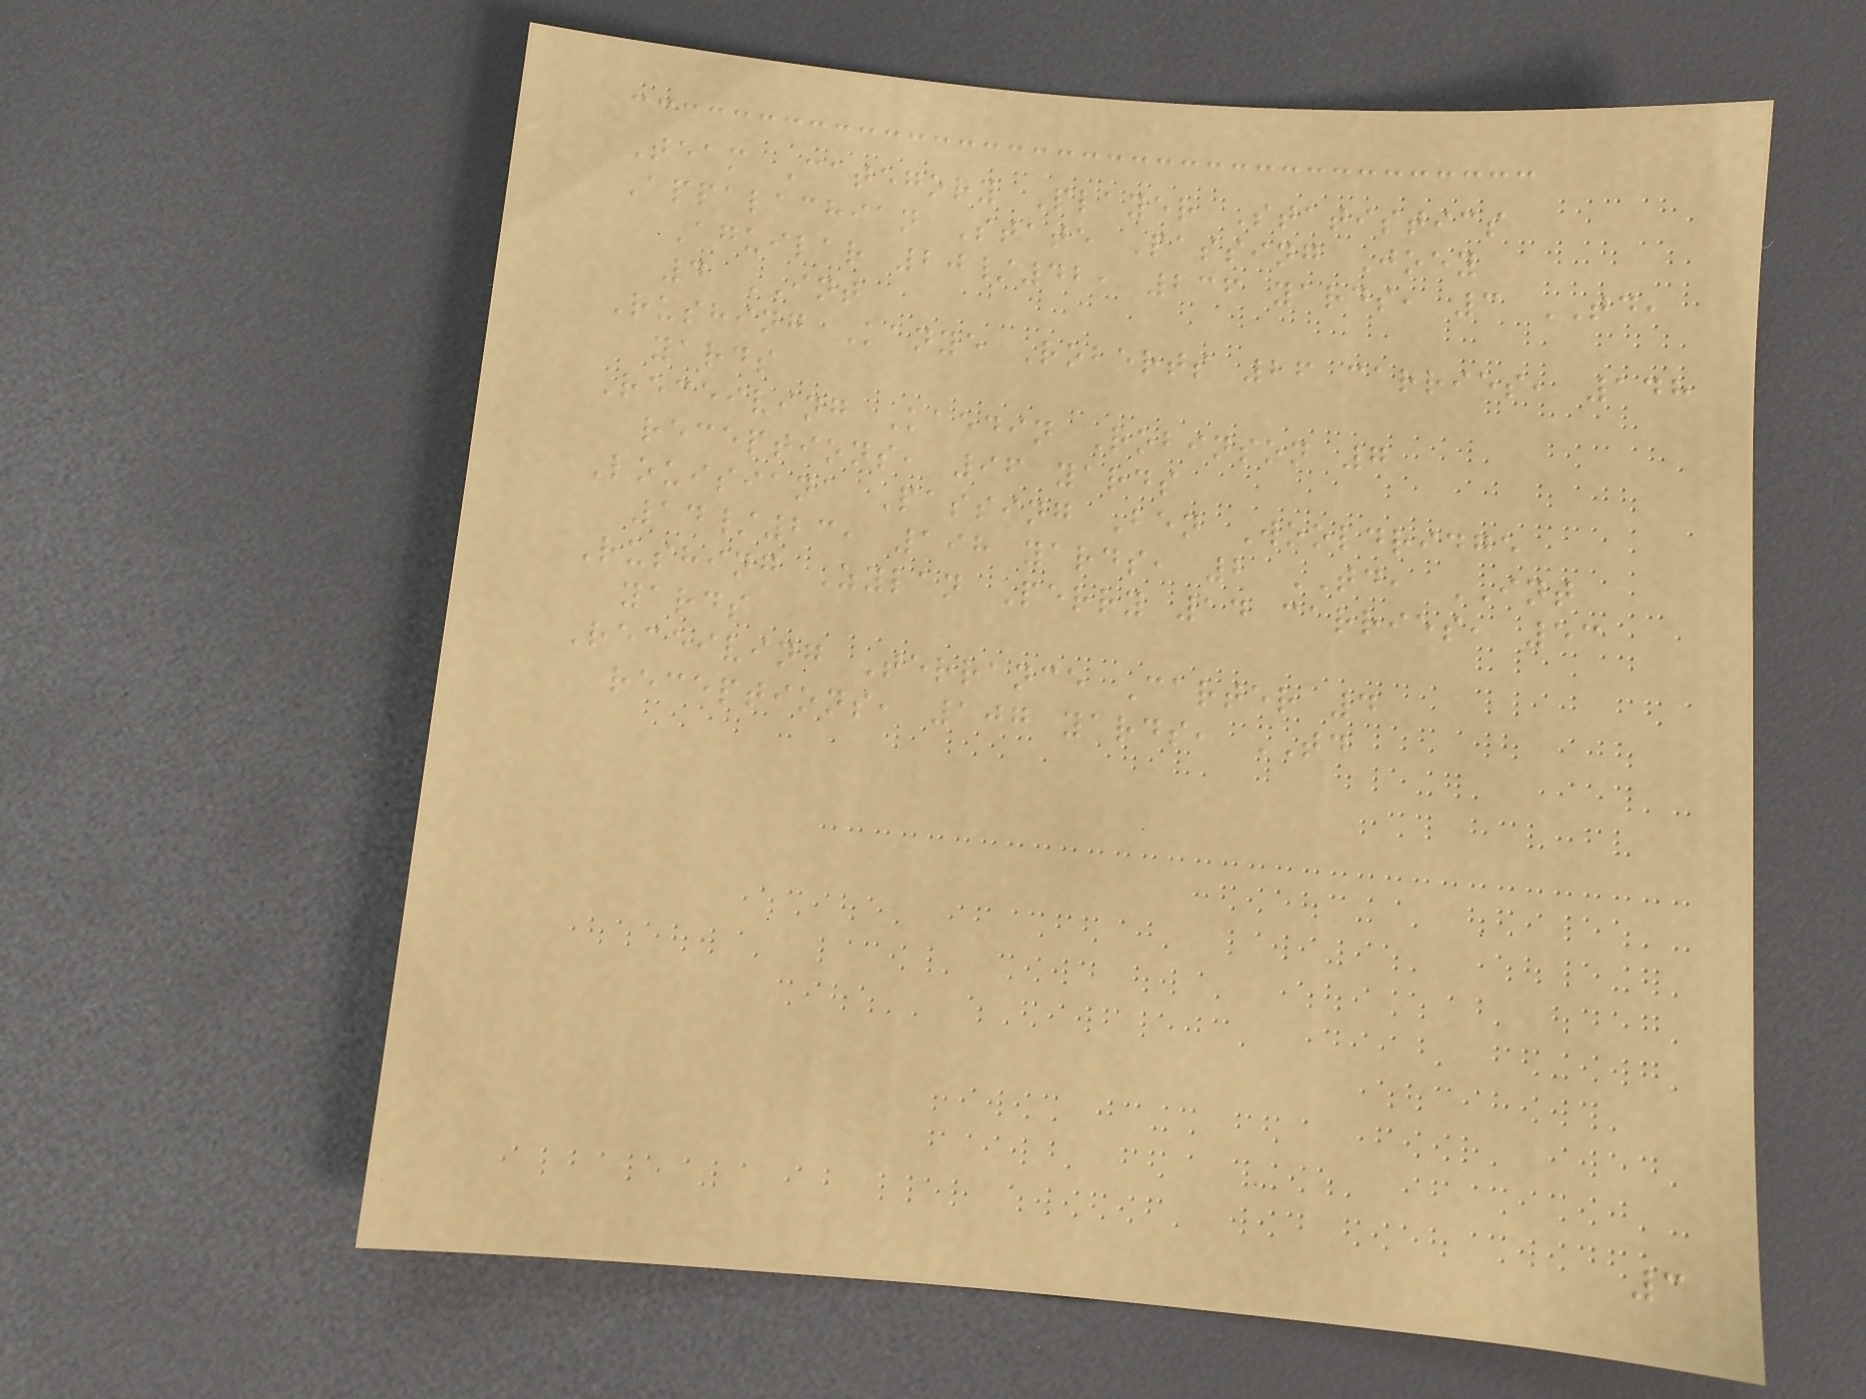Team Category Player Statistics
Appalachian State Passing Joey
Aguilar 20/42, 236 yards, 3 TD,
4 INT
Rushing Kanye Roberts 26 carries, 148
yards
Receiving Kaedin Robinson 7
receptions, 96 yards
Louisiana Passing Ben Wooldridge
14/23, 198 yards, 2 TD, INT
Rushing Zylan Perry 14 carries, 53
yards
Receiving Terrance Carter 4
receptions, 107 yards, TD
3
